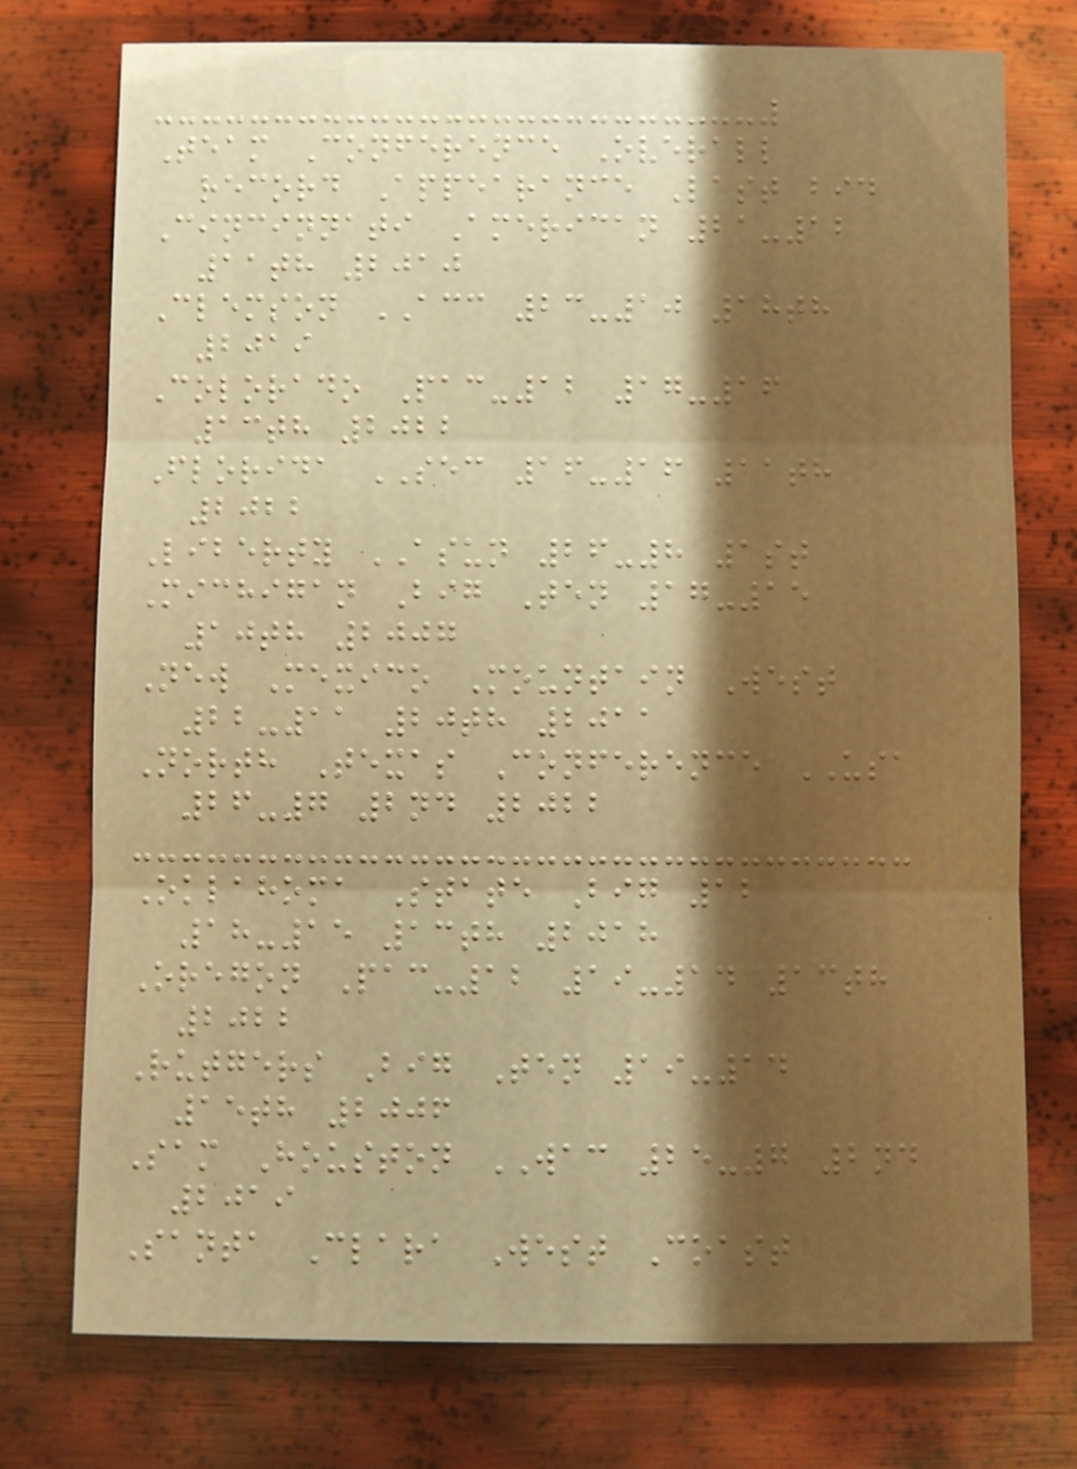Team Conference Overall
record Appearance Last bid
Cincinnati American 21-12
11th 2010
Clemson ACC 23-10 18th
2019
Colorado Pac-12 17-16
13th 2022
Florida SEC 16-16 11th
2022
Liberty ASUN 26-8 1st
Michigan Big Ten 17-15
10th 2007
New Mexico Mountain West
22-11 20th 2011
North Texas Conference USA
26-7 2nd 2022
Oklahoma State Big 12
18-15 13th 2018
Oregon Pac-12 19-14 13th
2022
Rutgers Big Ten 19-14
15th 2006
Sam Houston WAC 25-7 2nd
2019
Santa Clara West Coast
